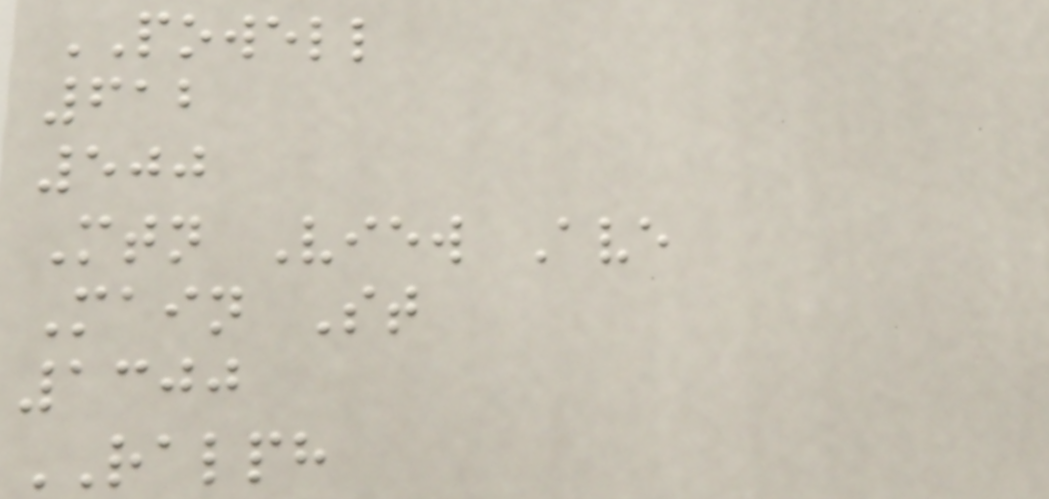POWELL
612
500
Mtn View Ave
Main St
1300
RALPH
